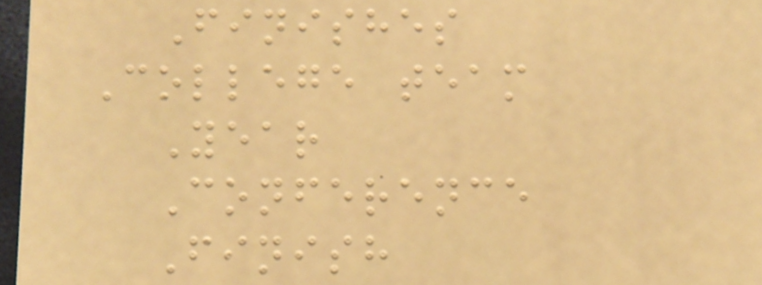Finishes
College team
Year
Conference
Finish
